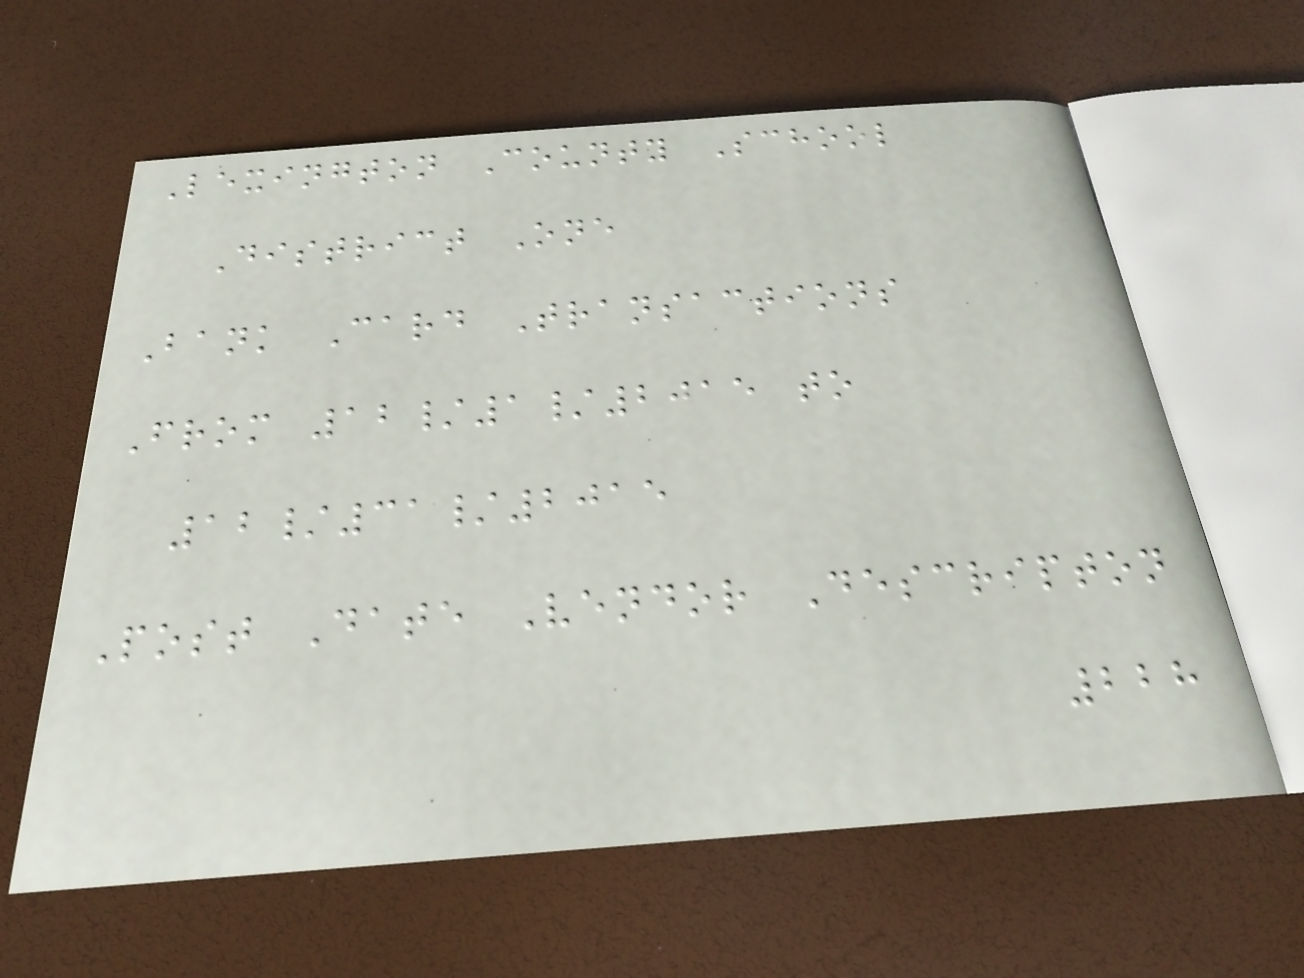Lexington County School
District One
Bank Card Transactions
From 12/1/2015 to
12/31/2015
Post Date Vendor Descripton
228
